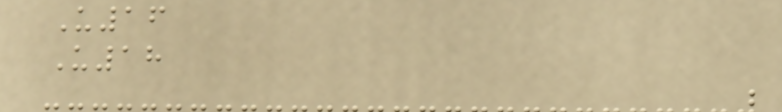U16
U18
